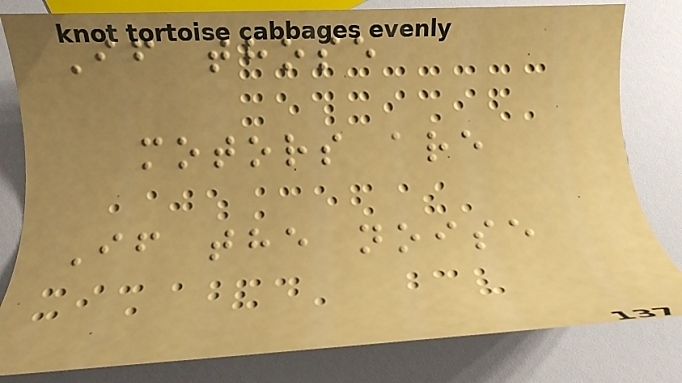If those
motors are
If the noise
